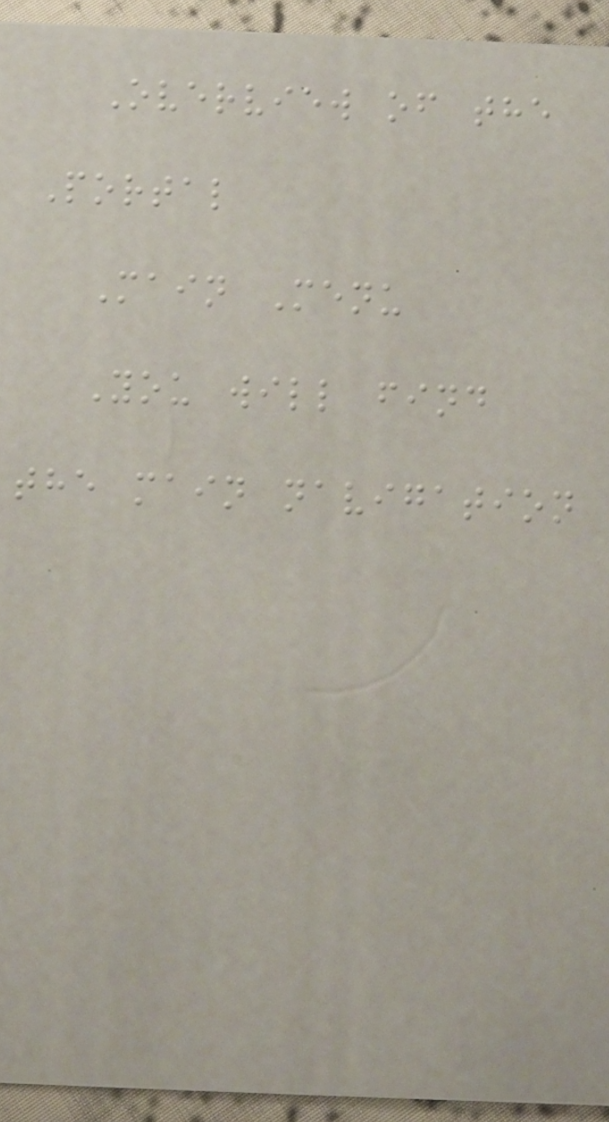Overview of the
Portal
Main Menu
You will find
the main navigation
